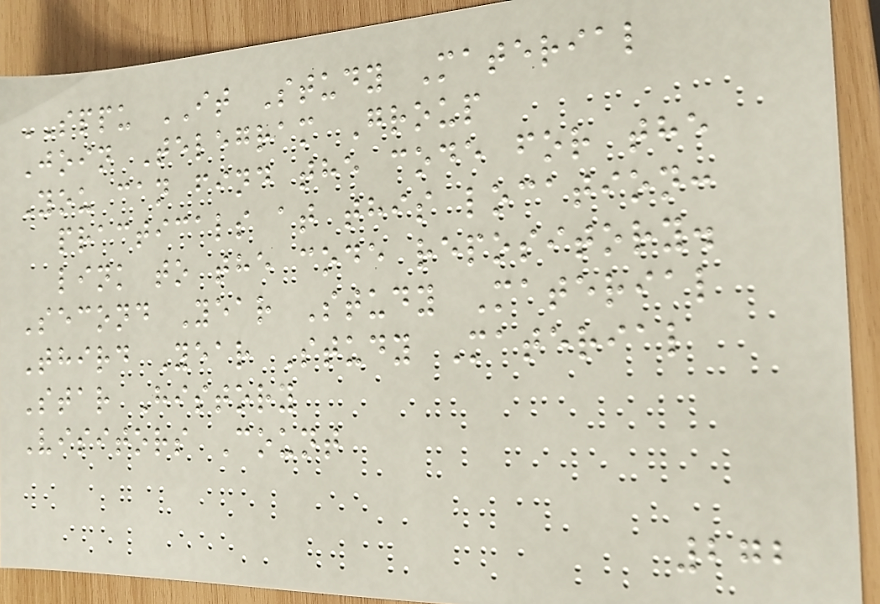SPPU IT Study Material
Join Telegram Group
You can find the code for the
practicals at this location:
link to the code repository.
Second Year Study Material
Third Year Study Material
Star History
Visitors Count
272
